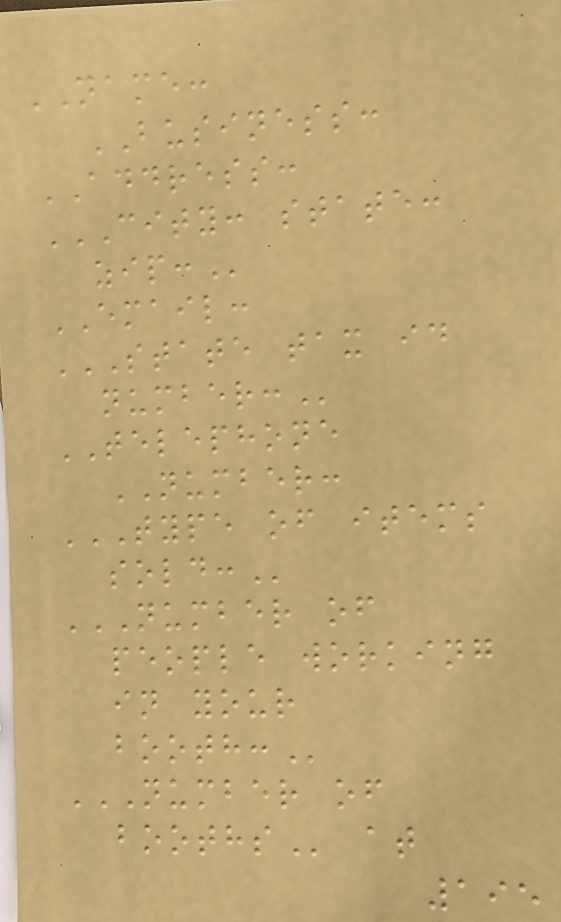NAME:
BUSINESS:
ADDRESS:
CITY: STATE:
ZIP:
EMAIL:
STATE TAX ID
NUMBER:
TELEPHONE
NUMBER:
TYPE OF ITEMS
SOLD:
NUMBER OF
PEOPLE WORKING
IN YOUR
BOOTH:
NUMBER OF
BOOTHS at
195
